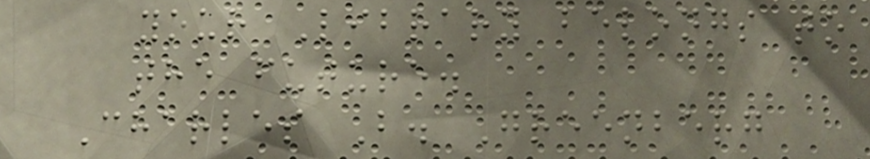your Library belongs to
the future.
Charles B. Greenberg
